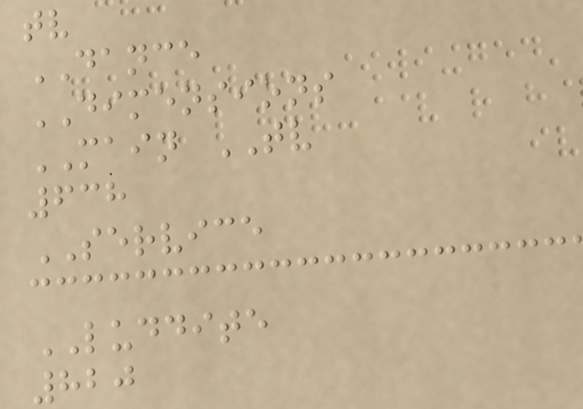tv
DANCE
DIMENSIONS
MAIN TV
638
SERVICE
LUDDITE
820
